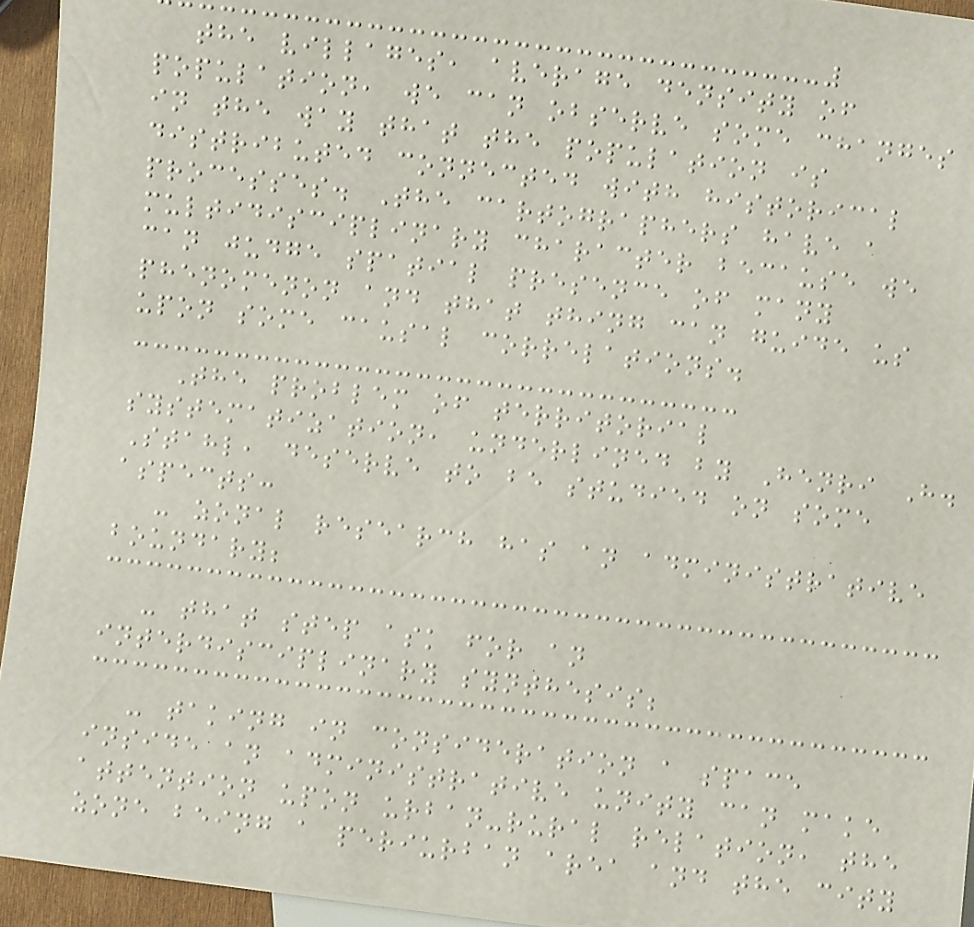the villages, average density of
population, we can observe some changes
in the way that the population is
distributed connected with historical
processes. The cartographers have a
multidisciplinary character because we
can judge spatial presence of many
phenomenon and that thing can guide us
upon some causal correlations.
The problem of territorial
systematization, underlined by Henri H.
Stahl, deserve to be studied on some
aspects:
- zonal research has an administrative
boundary;
- that step ask for an
interdisciplinary synthesis;
- taking in consideration a space
inside an administrative unity can make
attention upon urban-rural relation, the
zone being a periurban area and the city
